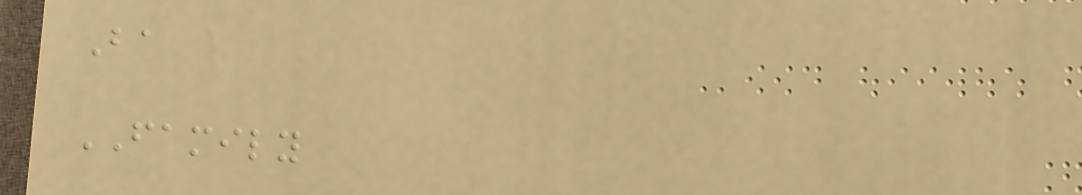Ba
FAMILY
